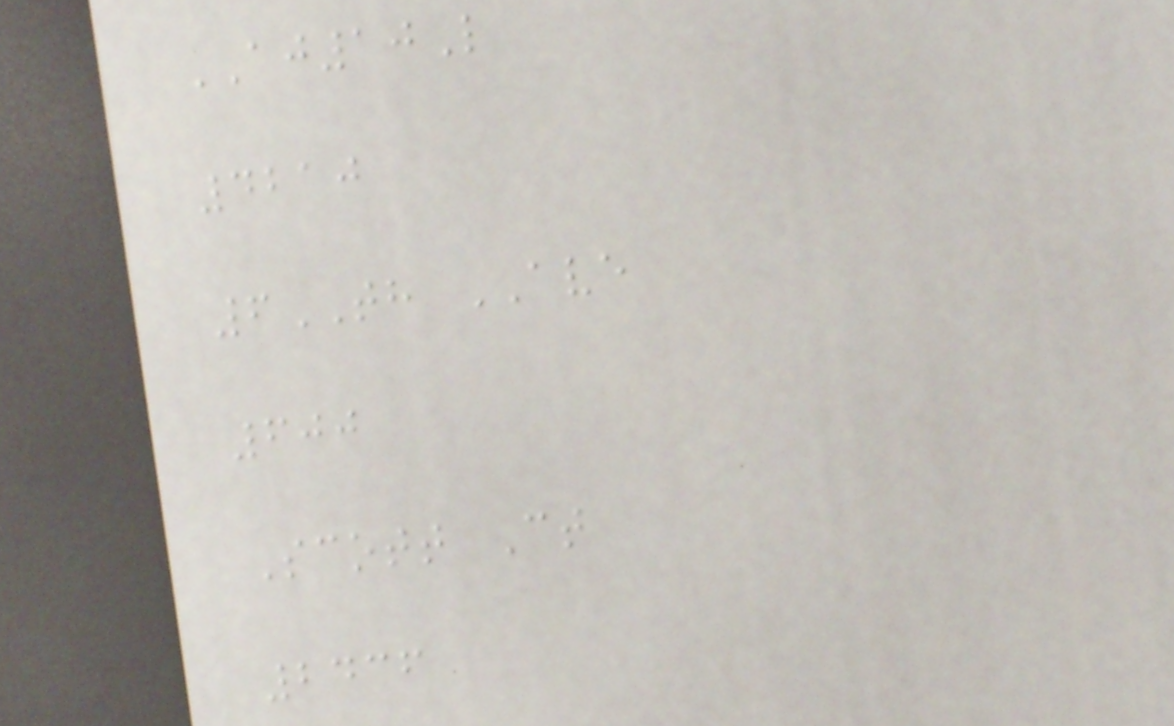AJ10L
4210
6TH AVE
600
Scott Ct
2436
